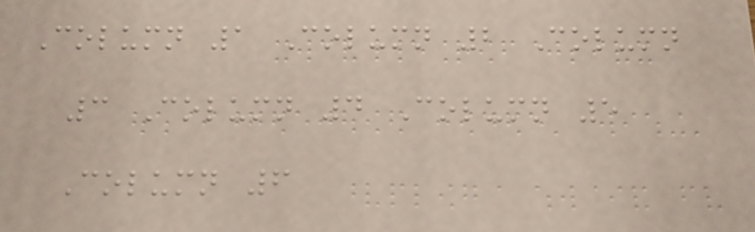Column 1 Column 2 Column
3 Column 4 Column 5
Column 6
